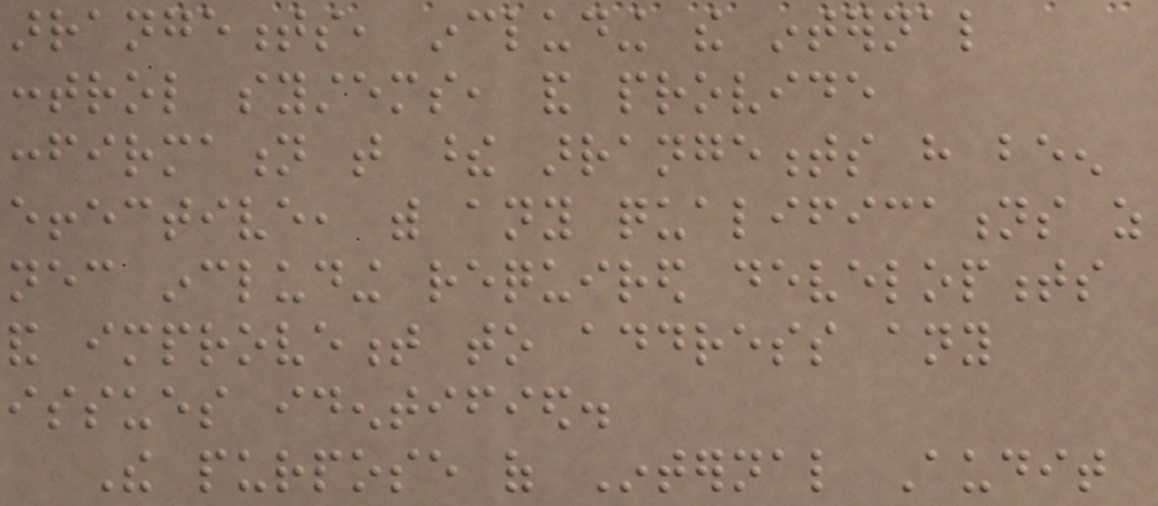arrangements, including the internal
control systems, and provide
confirmation that these arrangements have been
effective, with any qualifications as
necessary including required developments
and improvement to address any
issues identified.
The purpose of Internal Audit
